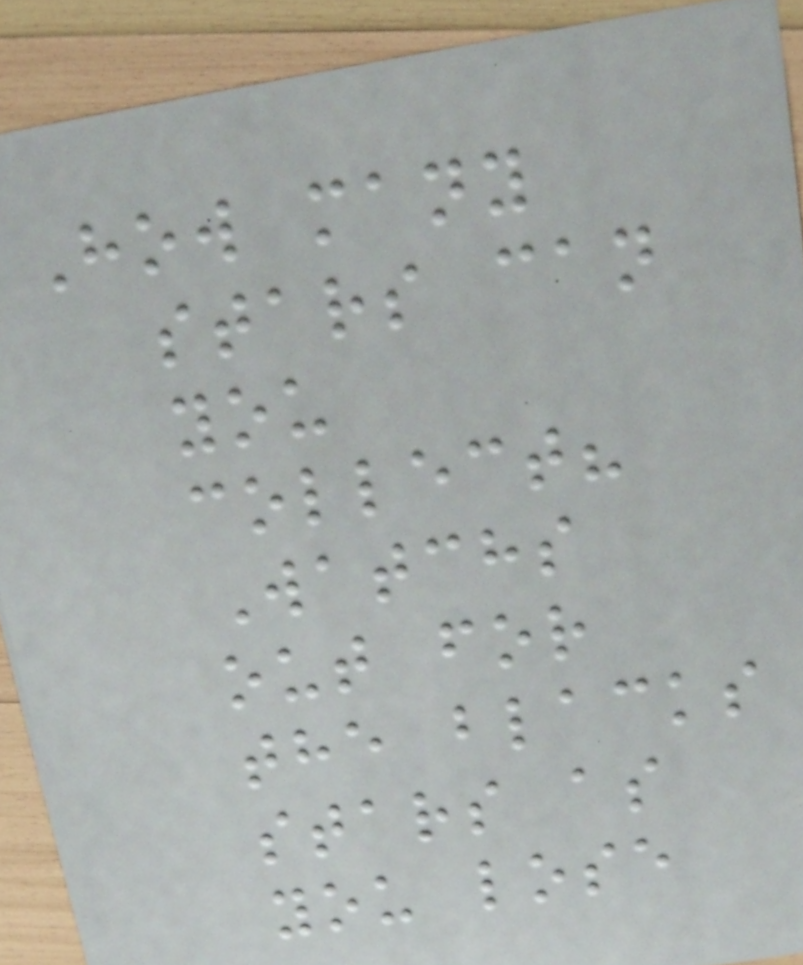How many
stars can
you
collect?
Watchs
out for
the blacks
stars as
you lose
